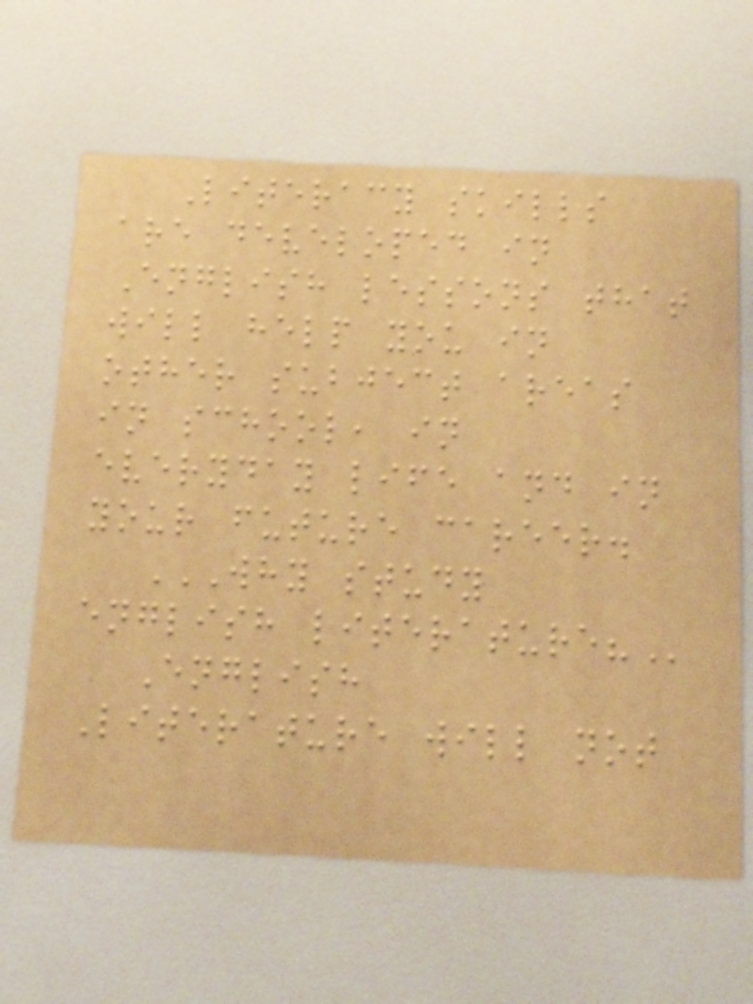Literacy skills
are developed in
English lessons that
will help you in
other subject areas
in school, in
everyday life and in
your future career.
WHY STUDY
ENGLISH LITERATURE?
English
Literature will not
